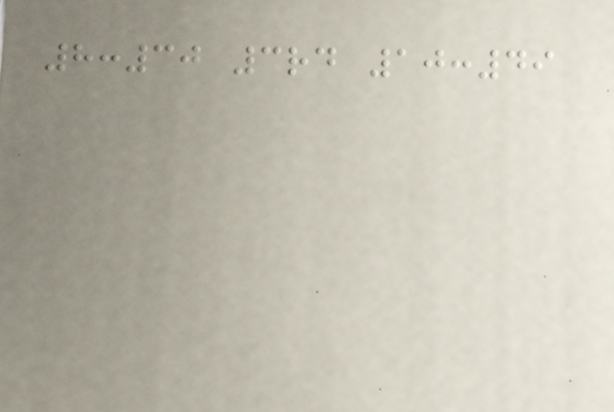8:30 3rd 10:49
